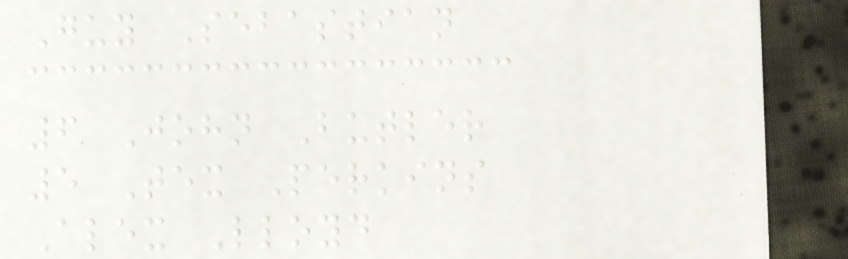Guy Sebastian
6 John Butler
5 Tex Perkins
Alex Lloyd
